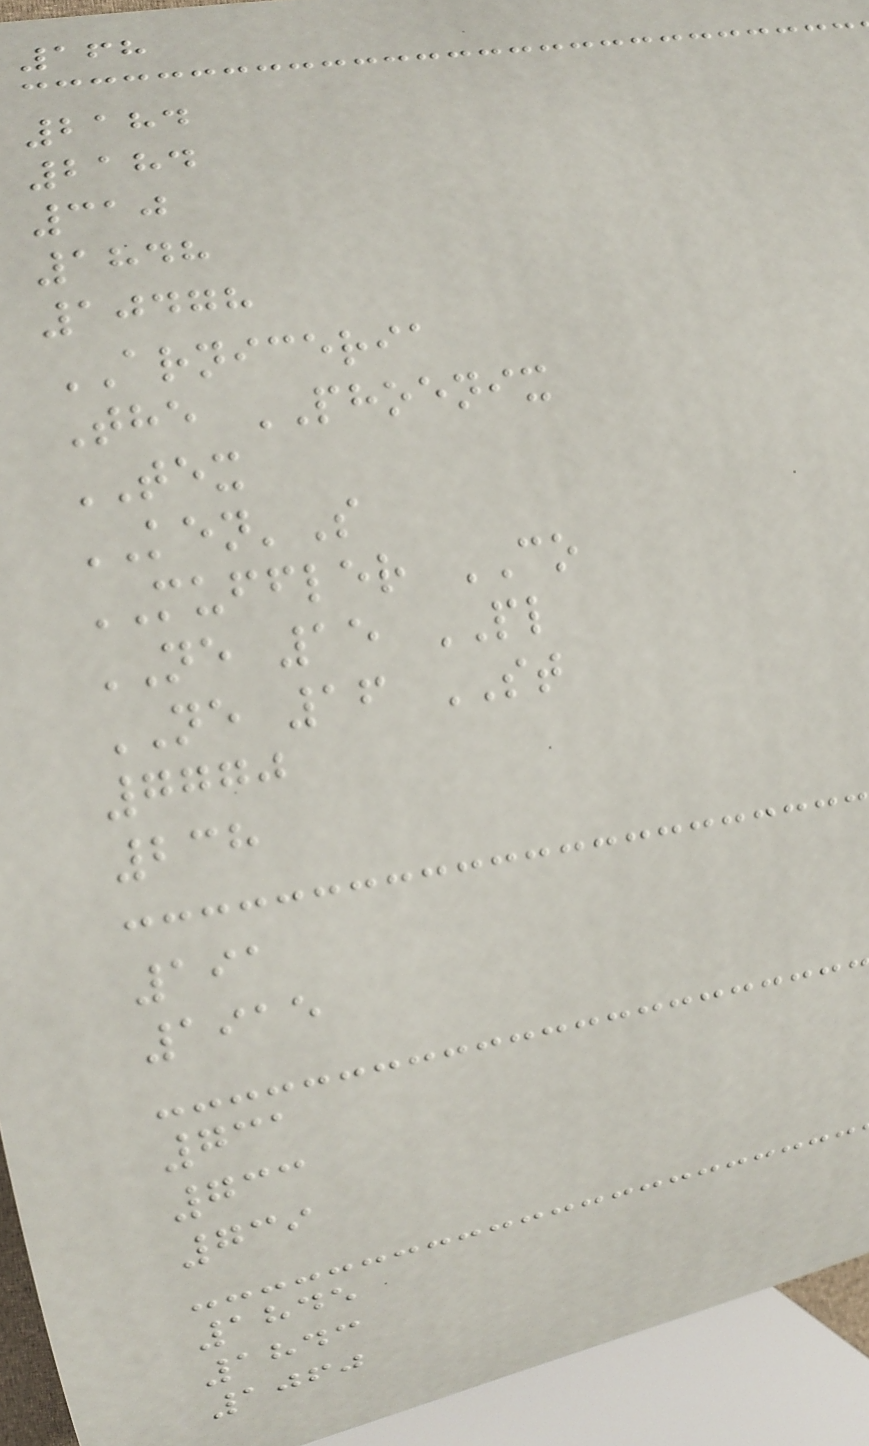168
2184
2184
310
1848
10478
ARNICERIA
The PHOENIX
TEX
KEN'S
MUFFLER CO
NE 15 PL
NE 16 ST
7770
238
191
1915
731
733
739
1845
1843
1060
